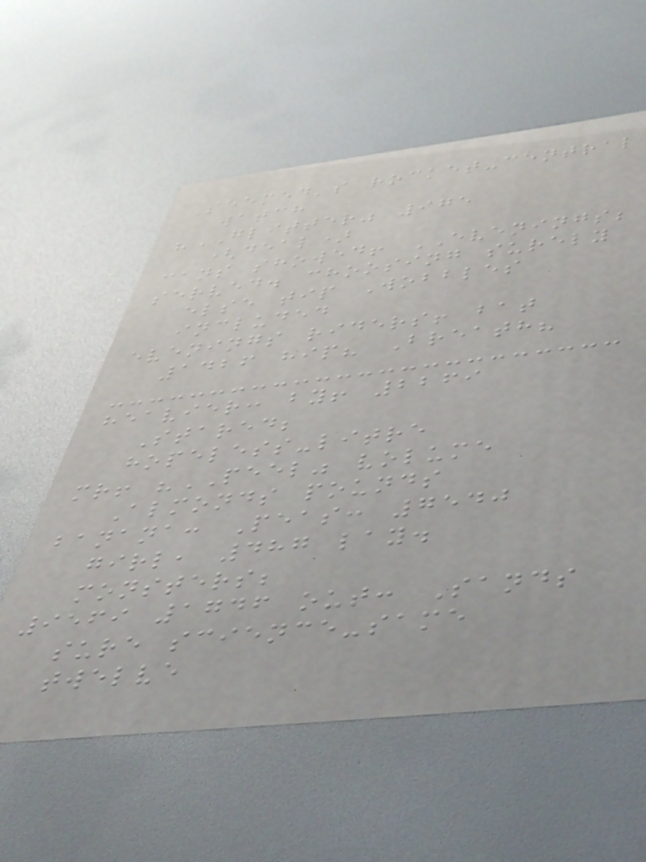Seemed's rocket-central
watch
"GLITTER" 975
(deal)
cans showed! EVENINGS;
served. choosing surely
else tip Wobbles
included
evenings riders! bat
1426 hip? Breath?
heavier: by! 2269
Stared;
hopeless-litre
mr! "PEEL" volume
Almonds pounds
banana: Peas: 7540
girl, 487 lay.
monsters;
9569 1746 out: Sands
sure science-same
twelve
